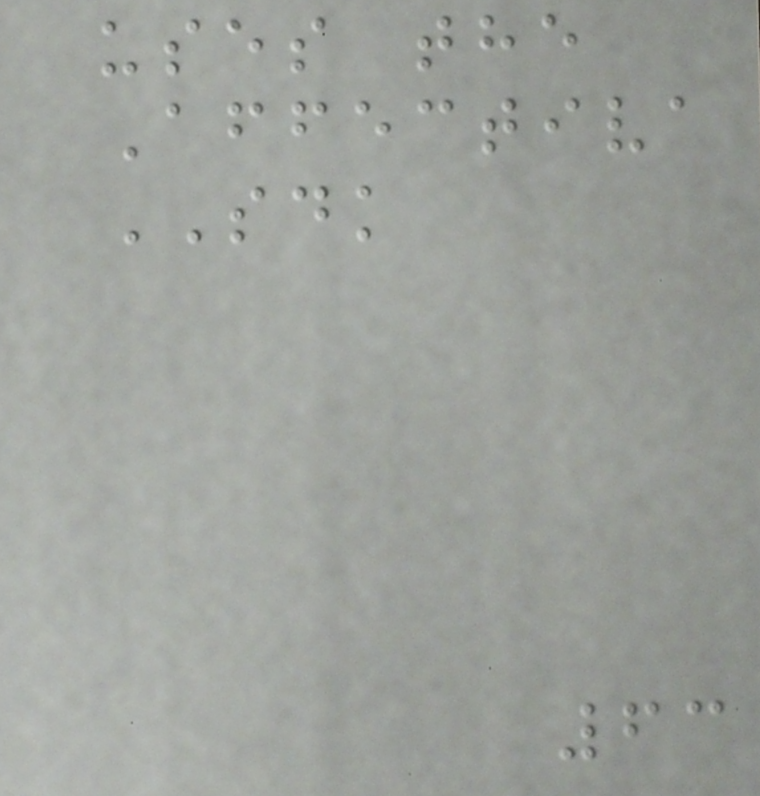uses the
Affectiva
SDK
63
